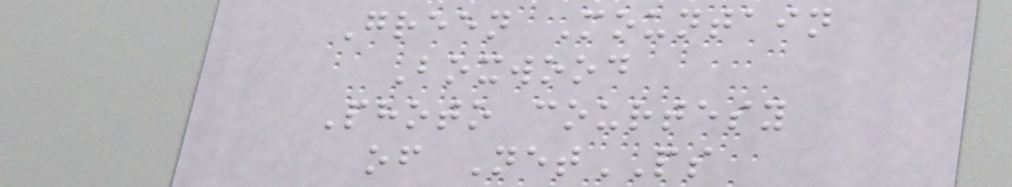Green Mountain
Boxwood
Photo courtesy
of NetPS
